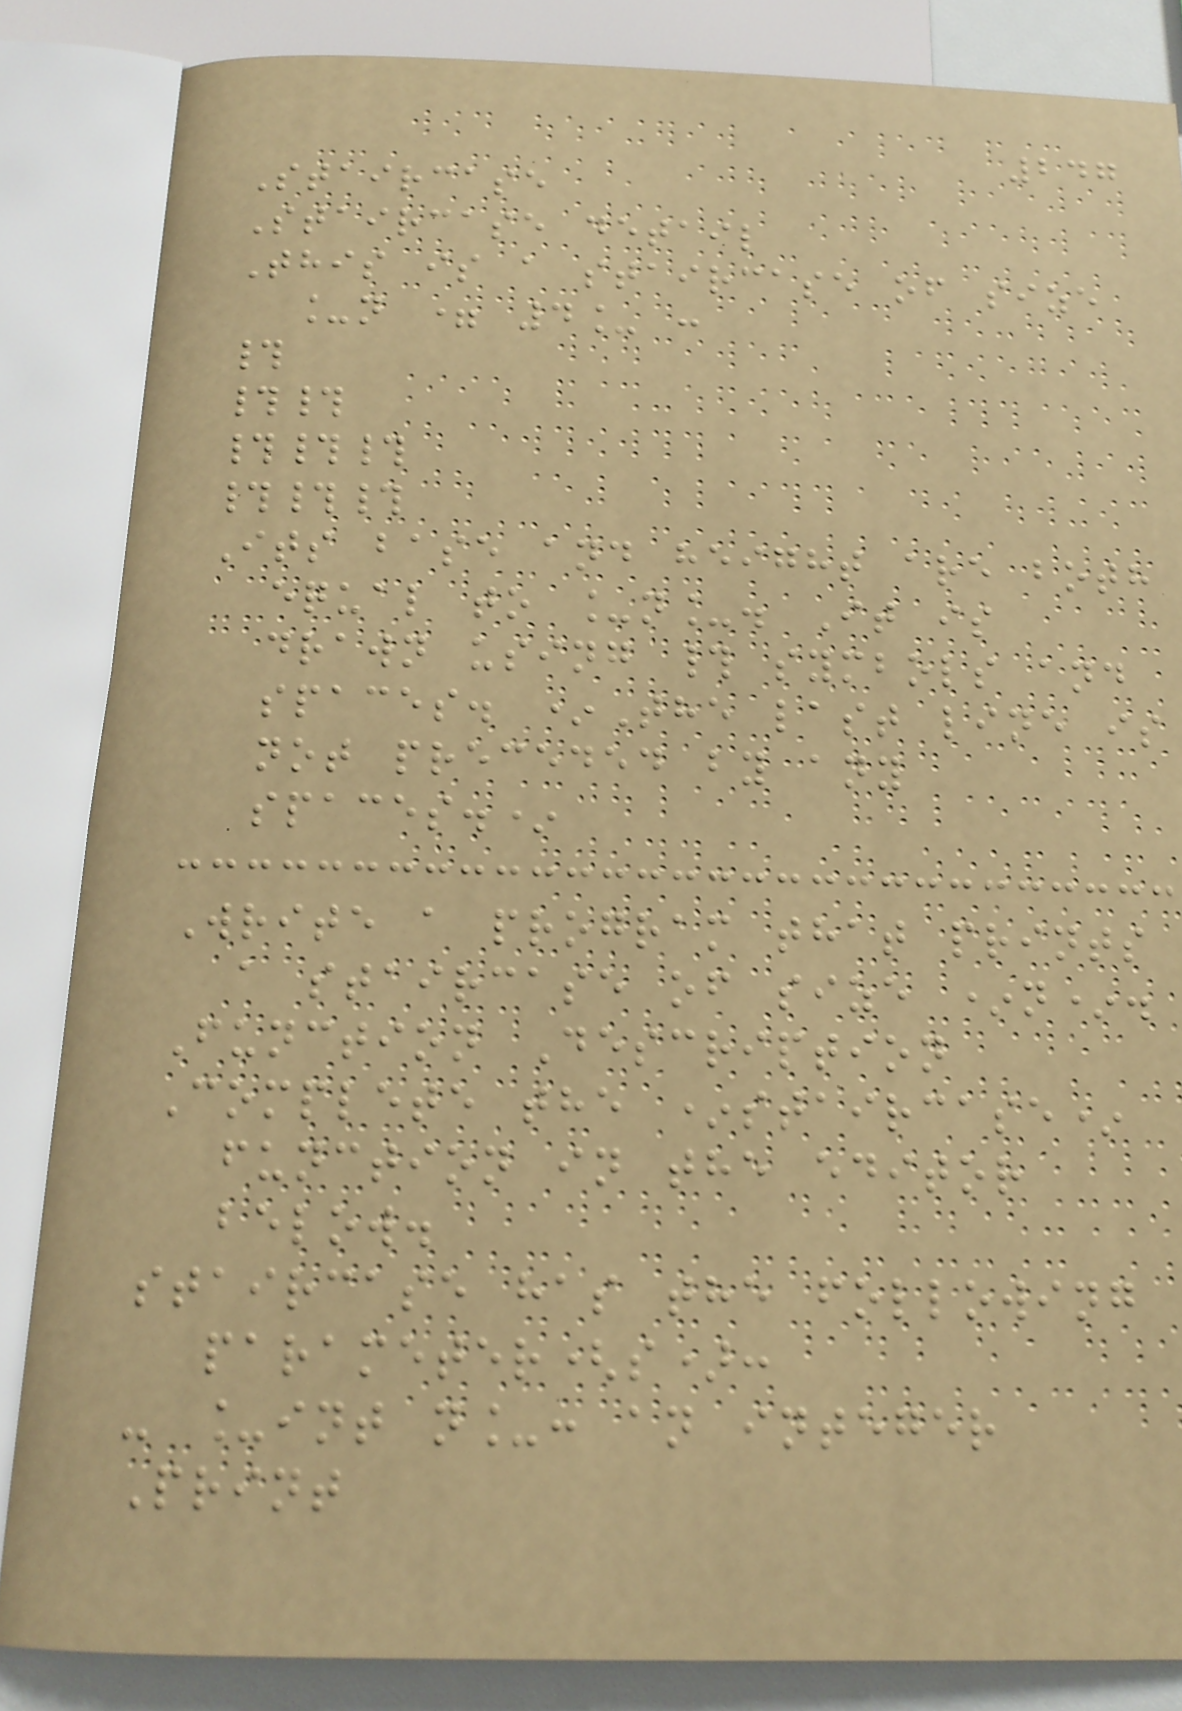247
Staircase
Staircase detail
This is a staircase of size
_n = 4_ :
#
##
###
###
Its base and height are both
equal to _n_. It is
drawn using # symbols and
spaces. *The last line is
not preceded by any
spaces.*
Write a program that prints
a staircase of size *n*.
Function Description
Complete the *staircase*
function in the editor
below.
staircase has the following
parameter(s):
- _int n_: an integer
Print
